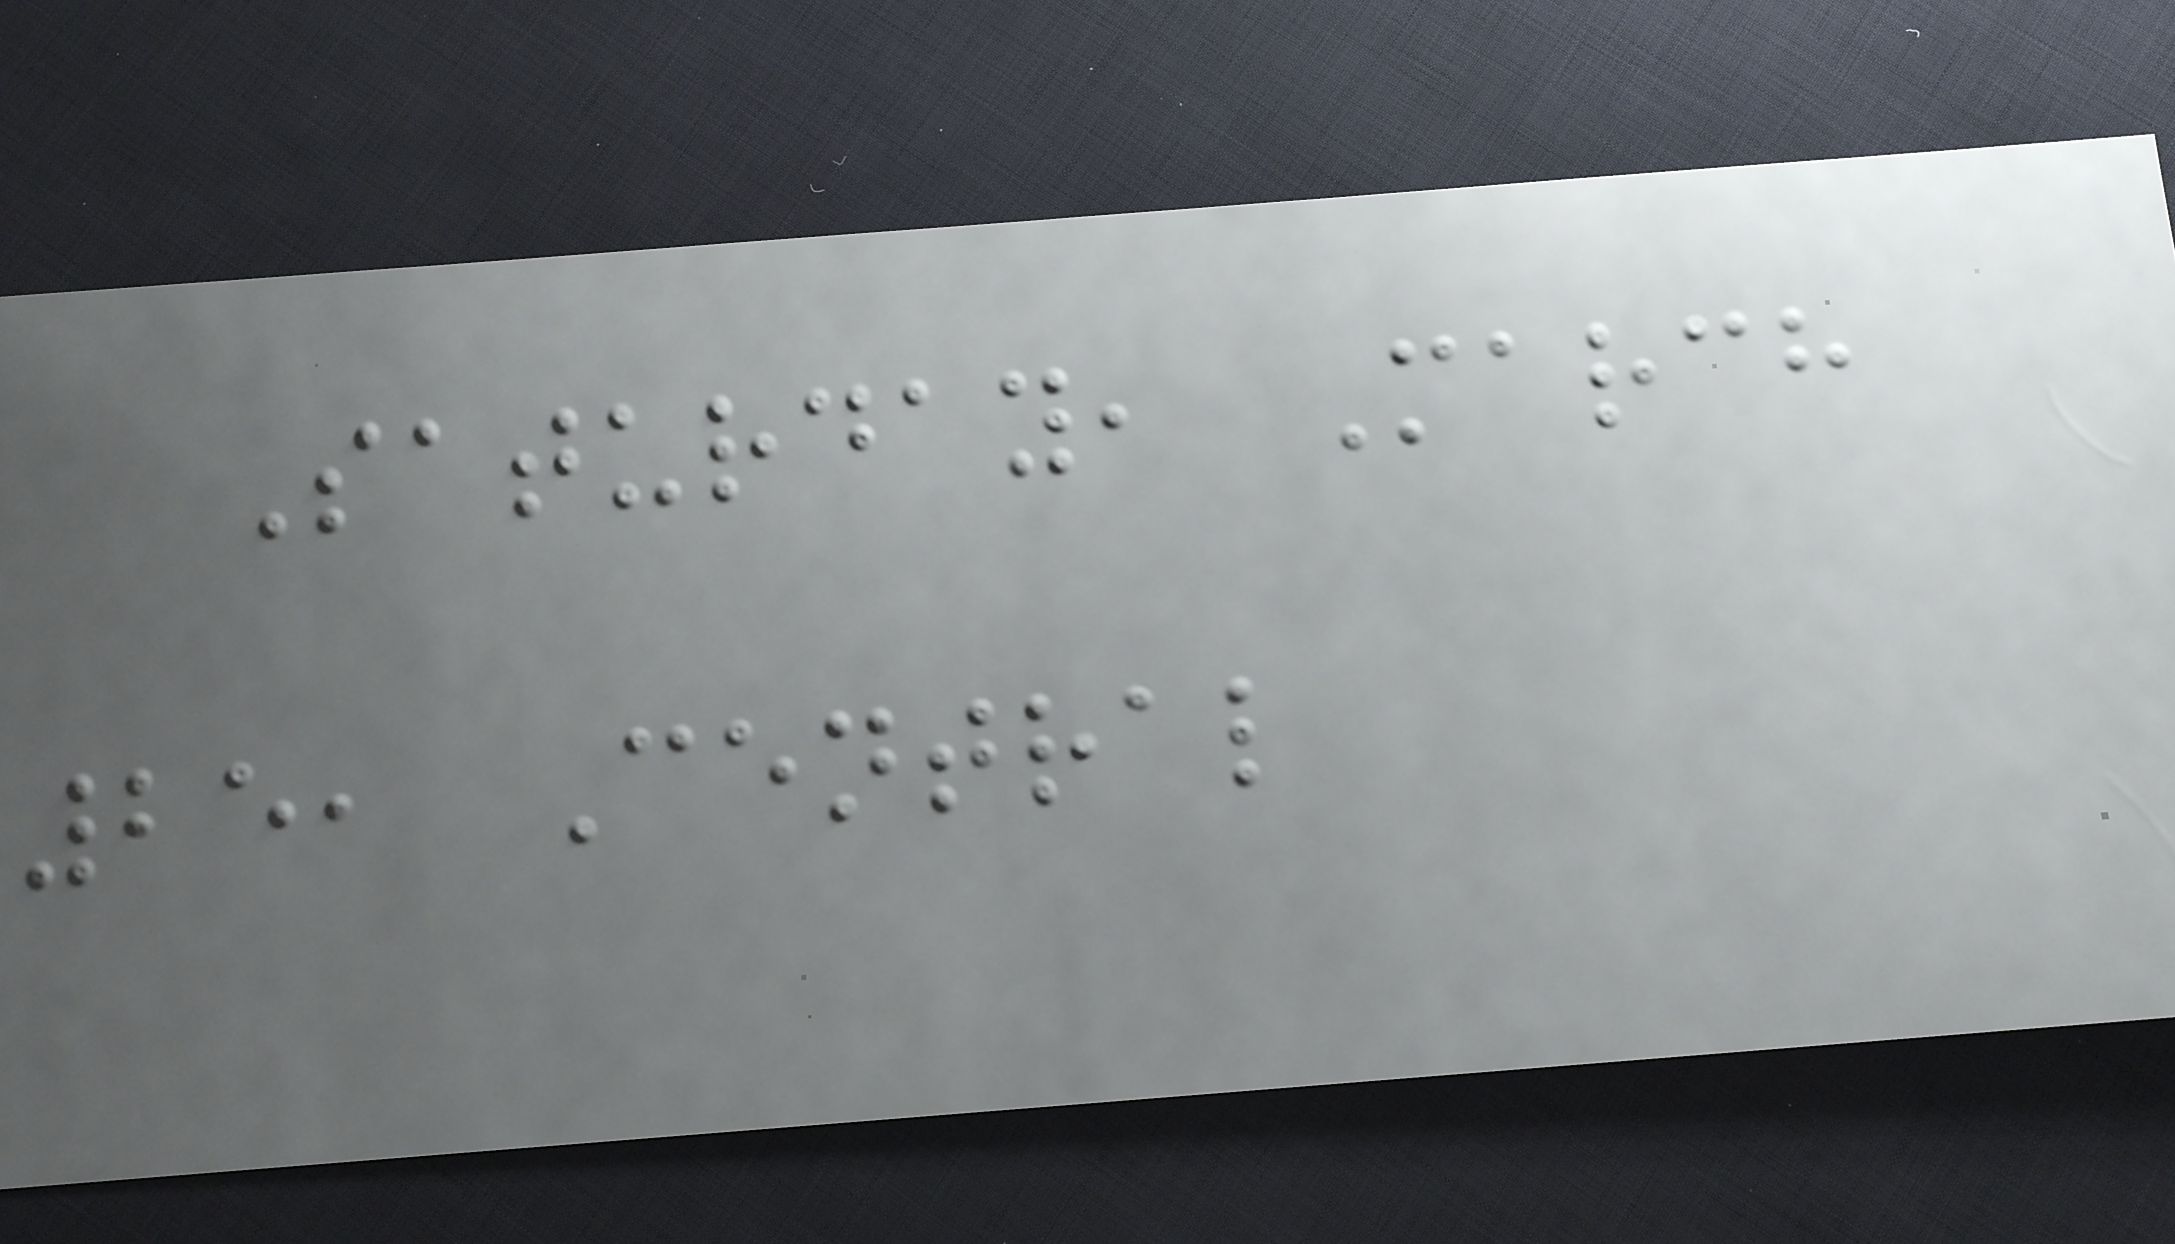Saturday, March
25, Central
